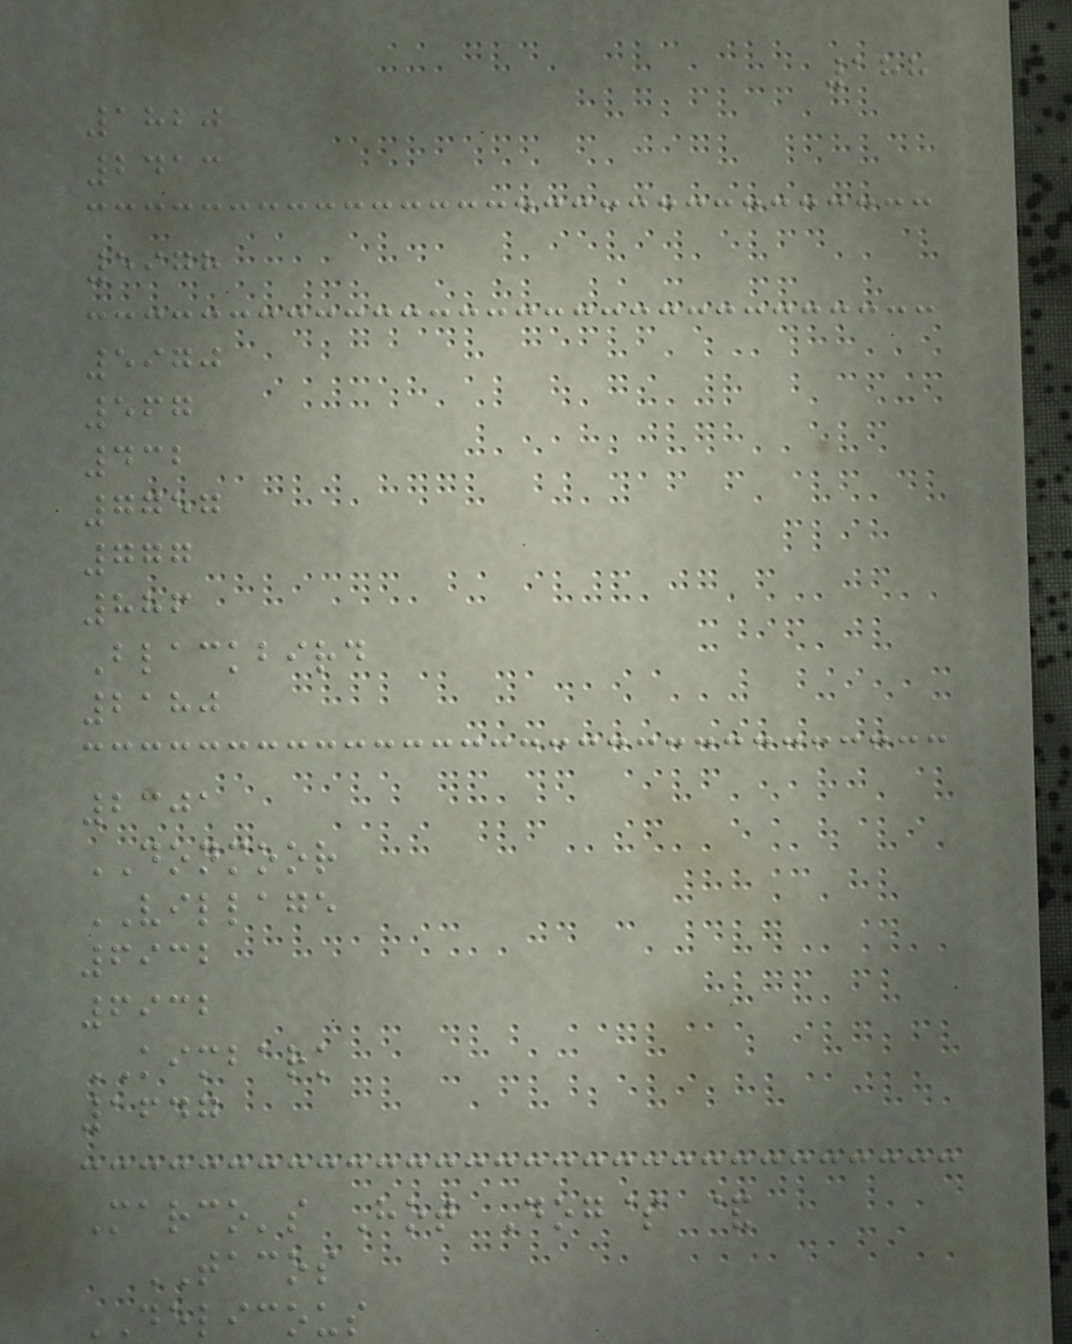188
1820
2413
5978
5970
567
432
7757
777
886
Blackbird
2180
2301
DONMOOR
VILLAGE
6932
6932
KIMBARK
1647
Marco's Hot Dog$ &
TACOS
DELICOUS
